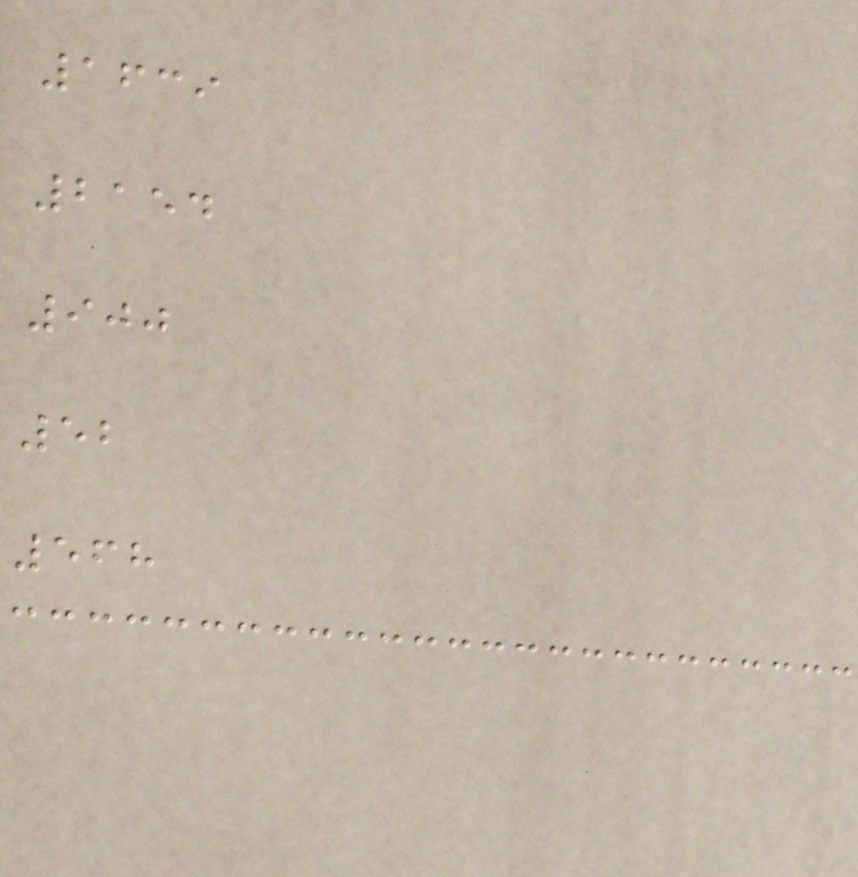1639
2154
900
52
568
